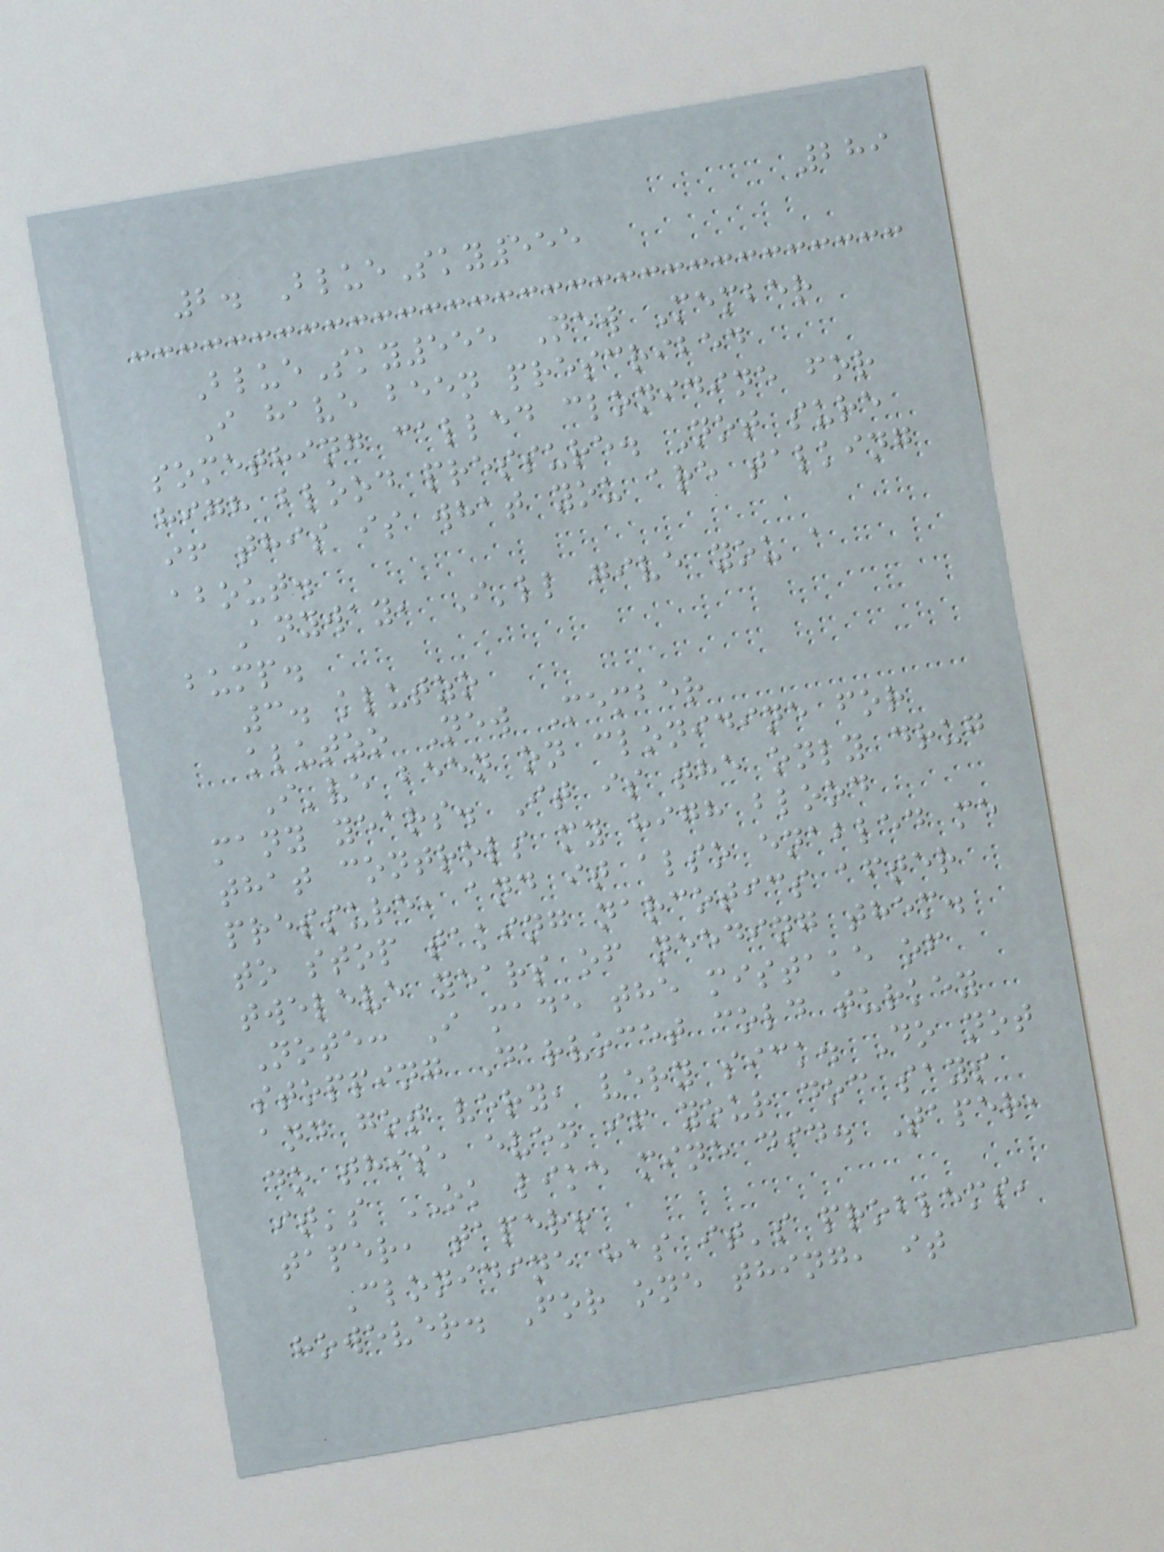289
2. BlueSky555
BlueSky555 New Member
I have been prescribed
something called clonidine for
high blood pressure. Not sure
if this is what you are talking
about.
Anyway, I'll give you a
bump.
3. klutzo
klutzo New Member
I've been on clonidine for
many years. It is the only drug
that controls my high blood
pressure, and it also enabled me
to stop taking narcotics after
tweleve years of needing them.
Note: I made the mistake of
stopping Darvocet cold turkey
and got very, very sick. Do not
do this, even if your doc says
it's OK like mine did. Taper,
taper, taper!
Clonidine has it's problems,
however. For one thing, it
